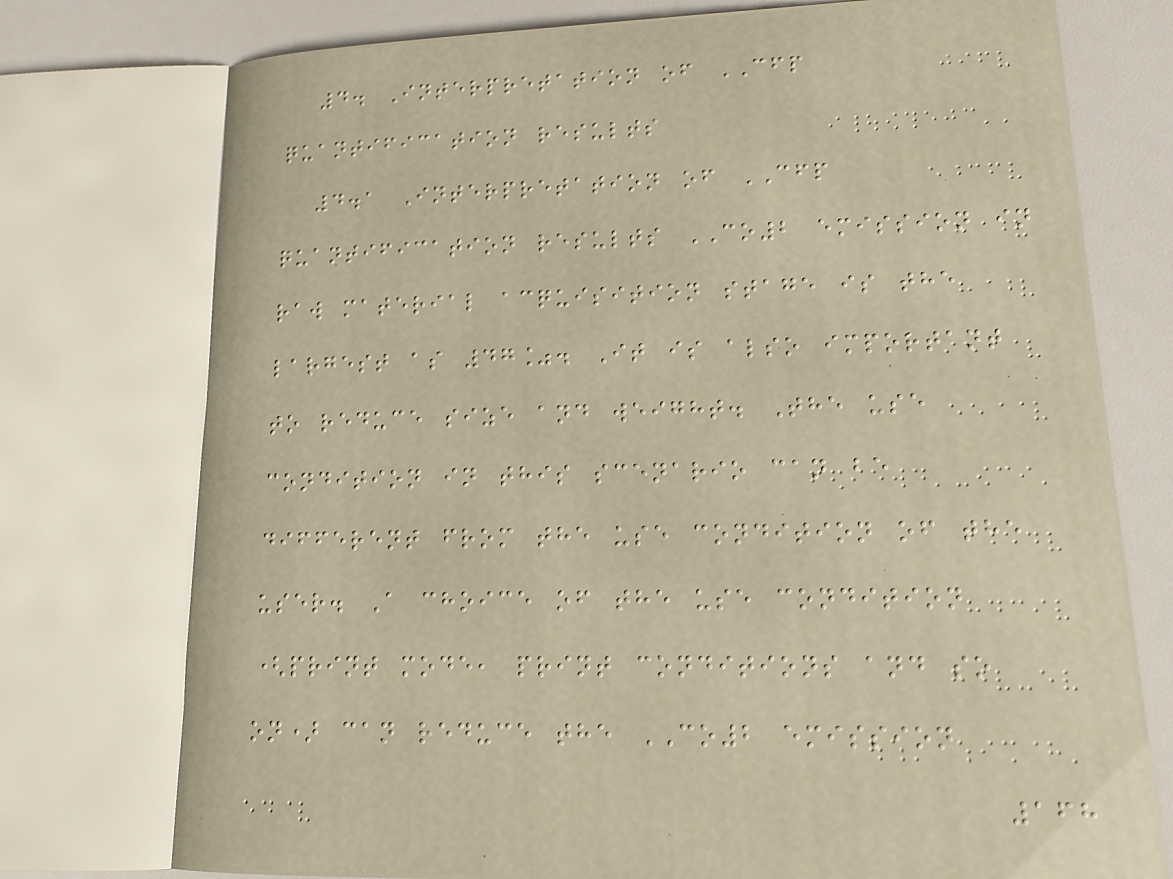4. Interpretation of CFP
quantification results
4.1 Interpretation of CFP
quantification results CO2 emission in
raw material acquisition stage is the
largest as 47%. It is also important
to reduce size and weight. The use
condition in this scenario can be
different from the use condition of the
user. A choice of the use condition
(print mode, print conditions and so
on) can reduce the CO2 emission
168
